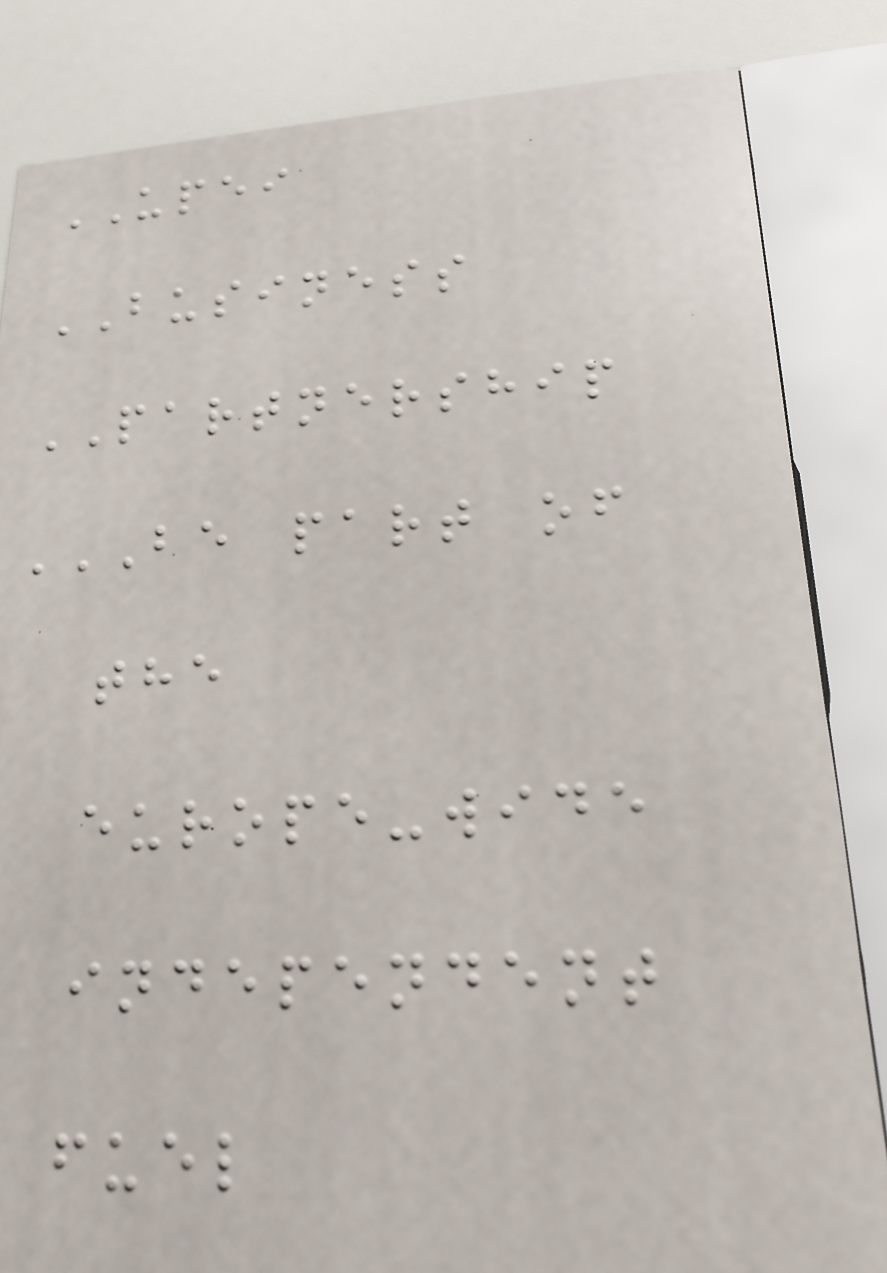UPEI
BUSINESS
PARTNERSHIP
BE PART OF
THE
EUROPE-WIDE
INDEPENDENT
FUEL
